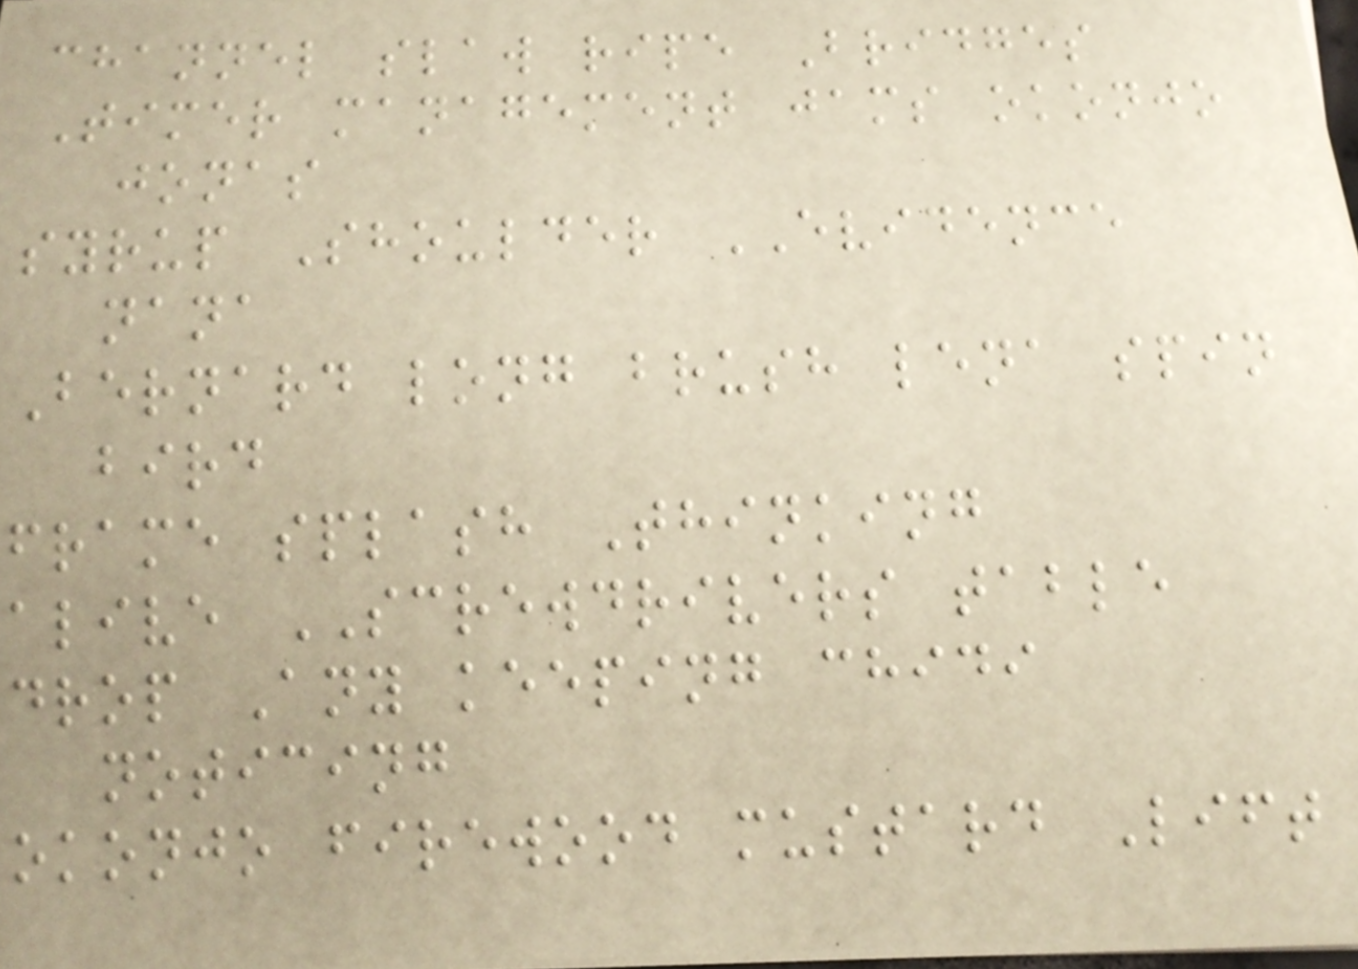channel slaw ripe Bridges
Timer management jams okonjo
jonas
syrup Shoulder EVIDENCE
nana
Bernard long brush lena spin
bird
frame splash Thinking
alive SCREWDRIVERS table
drop Any keeping chidi
noticing
okonjo firewood mustard Lift
